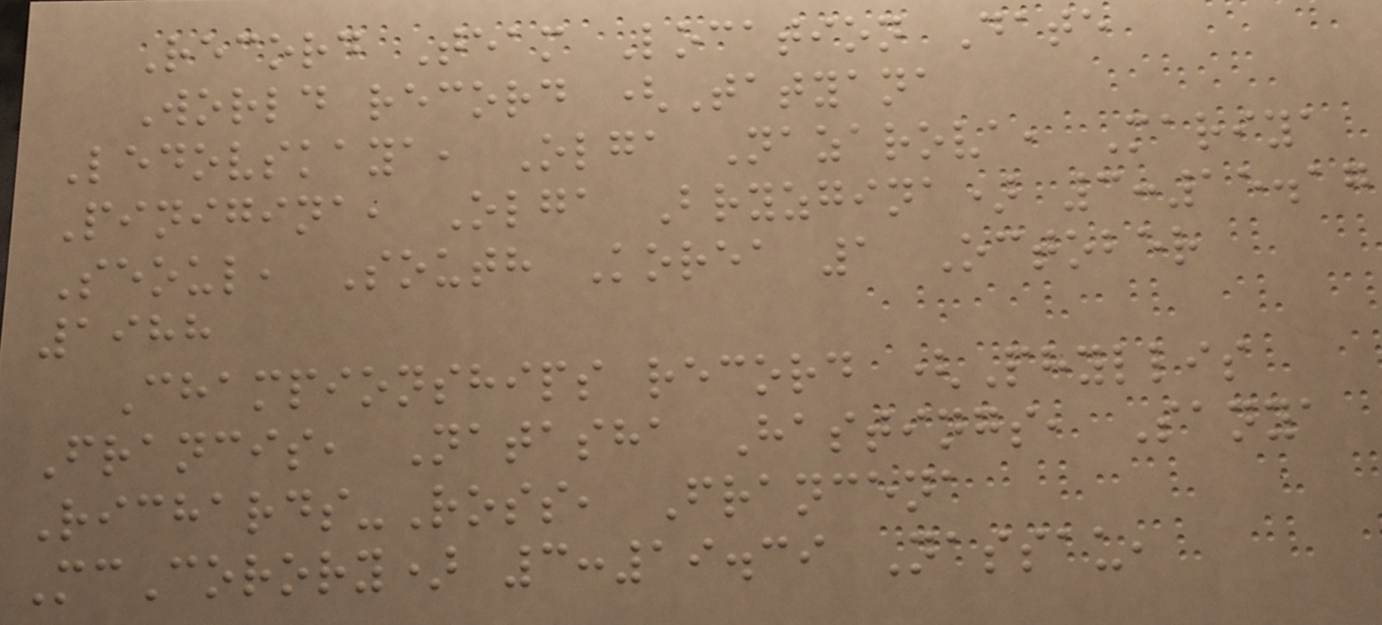Record Team Location Date
World record (Tatyana
Ledovskaya, Olga Nazarova, Mariya
Pinigina, Olga Bryzgina) 3:15.17
Seoul, South Korea 1 October
1988
Championships record (Phyllis
Francis, Natasha Hastings, Sanya
Richards-Ross, Francena
McCorory) 3:19.39 Nassau,
